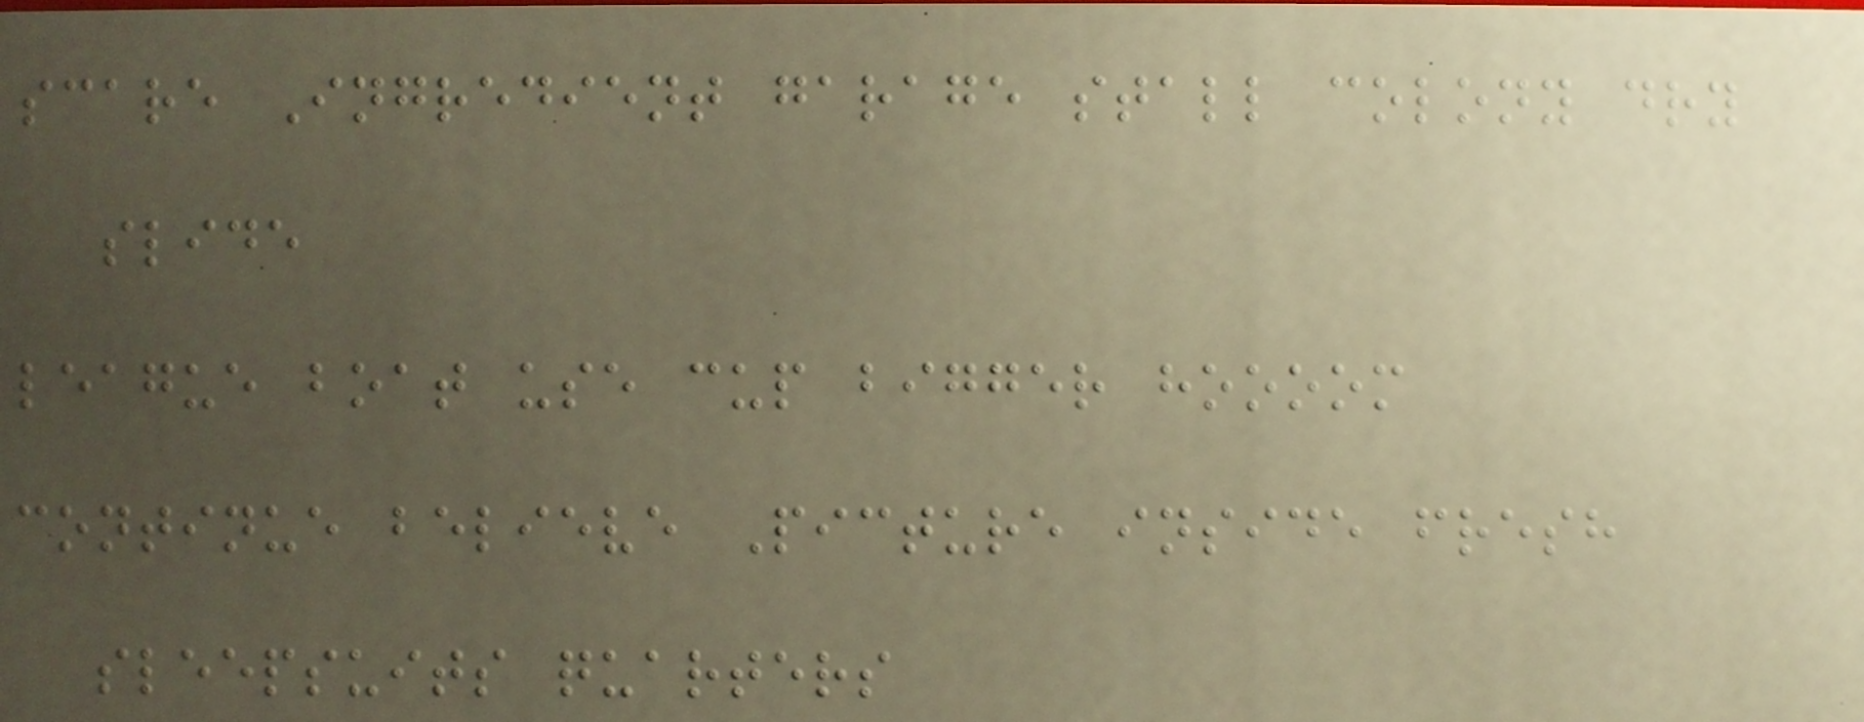scare Ingredient garage stall colony dry
slide
league boat use cup bigger hoooom
continue believe Picture inside fresh
sleepsuits quarters
